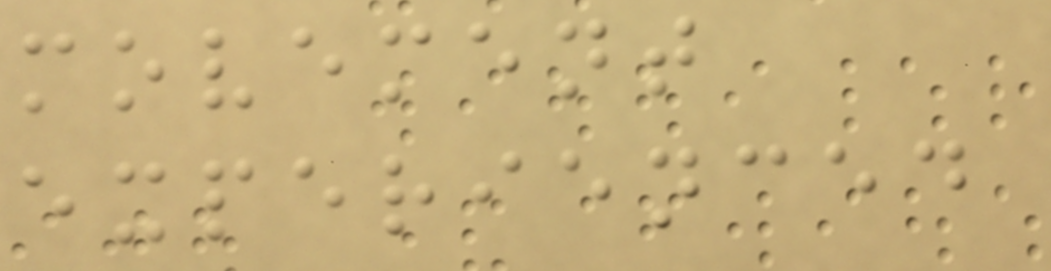movement
experienced
